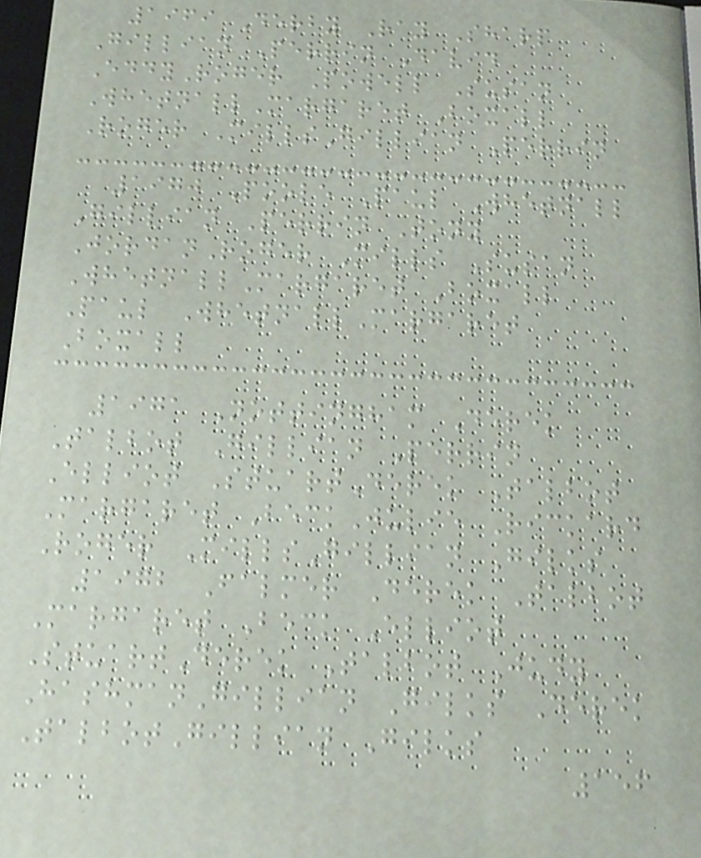1969 Derby Ray Sharp
Gillian Perrin David
EddyRoger Powell Susan
WhetnallMargaret Boxall
Roger MillsGillian Perrin
1970 Poole Paul Whetnall
Gillian Perrin Tony
JordanRoger Mills Susan
WhetnallMargaret Boxall
Paul WhetnallMargaret
Boxall
1971 Nottingham Derek
Talbot Gillian Perrin
Elliot StuartDerek Talbot
Margaret BeckJulie Rickard
Roger MillsGillian Gilks
1972 Falmer Derek Talbot
Margaret Beck Elliot
StuartDerek Talbot Judy
HashmanGillian Gilks Derek
TalbotGillian Gilks
156
